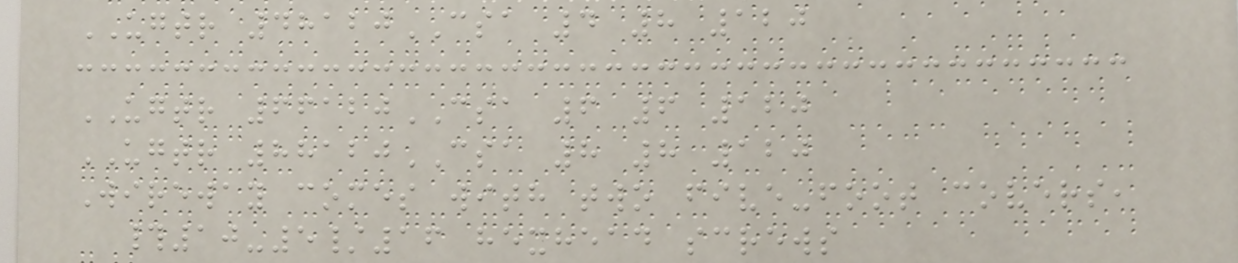UGTR 48120CSA 4 8 120
UGTR 66120CSA 6 6 120
UGTR 88120CSA 8 8 120
Wireway comes with two five-foot covers,
#10-5/16 hexhead screws
